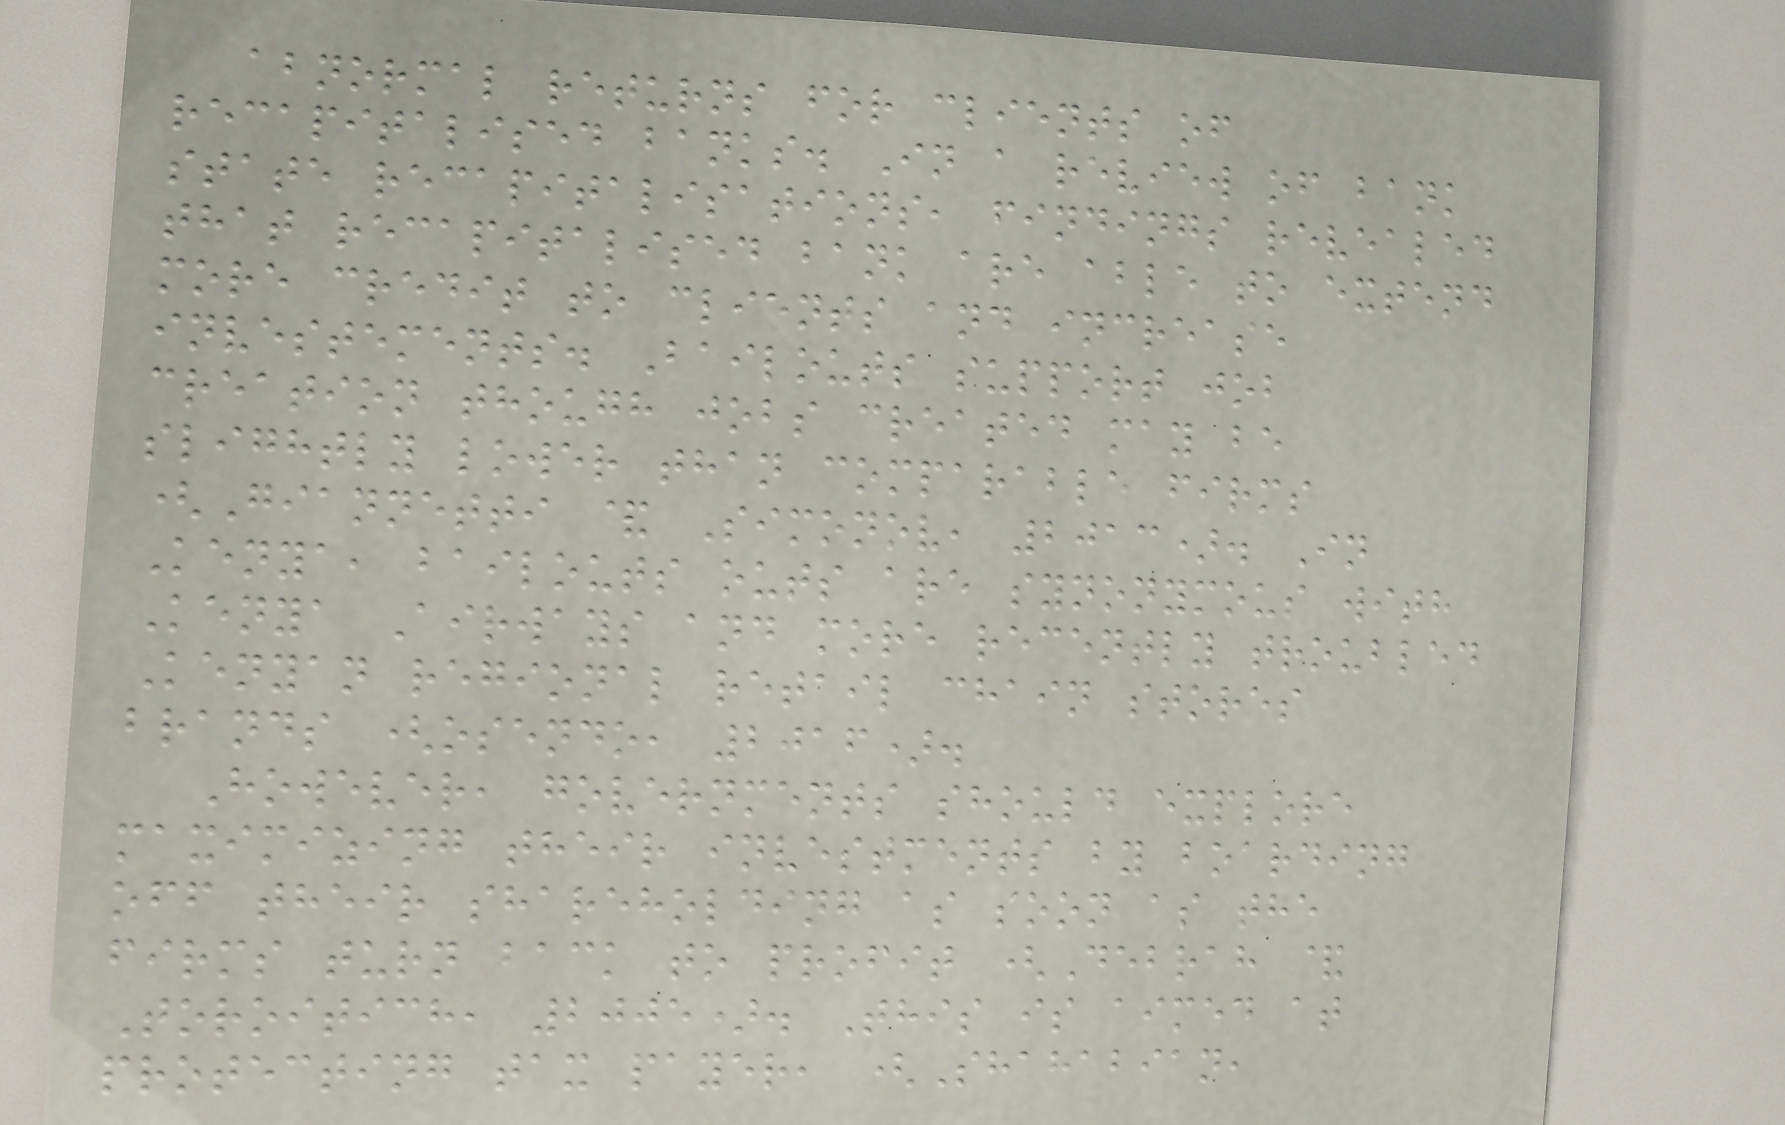abnormal returns for clients of
recapitalised banks. In a review of bank
state recapitalisations, findings revealed
that recapitalised bank are able to extend
more credit to clients and increase
investements. Bailouts support job
creation though jobs created may be
slightly lower than comparable firms
(Giannetti & Simonov, 2013). In
Kenya, bailouts outs are synonymous with
Kenya Airways and more recently troubled
Kenyan regional retail chain stores
brands (osendo, 2016).
However, governments should explore
maximizing their investments by boarding
off their shareholding as soon as the
firms turn back to profit (Debrah &
Toroitich, 2005). This is aimed at
protecting tax payer, (Shahabian,
